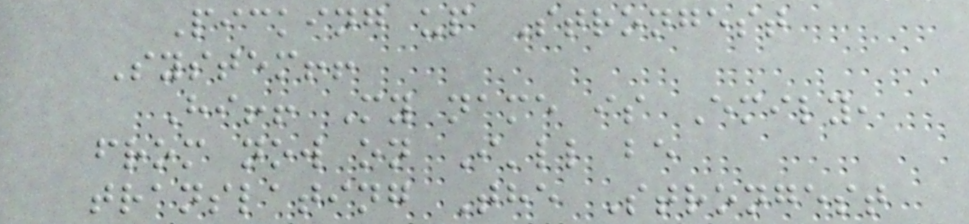Picking up Strongest
System!!
Hi!! My name is Emily,
from now on I'll be
translating The Strongest
